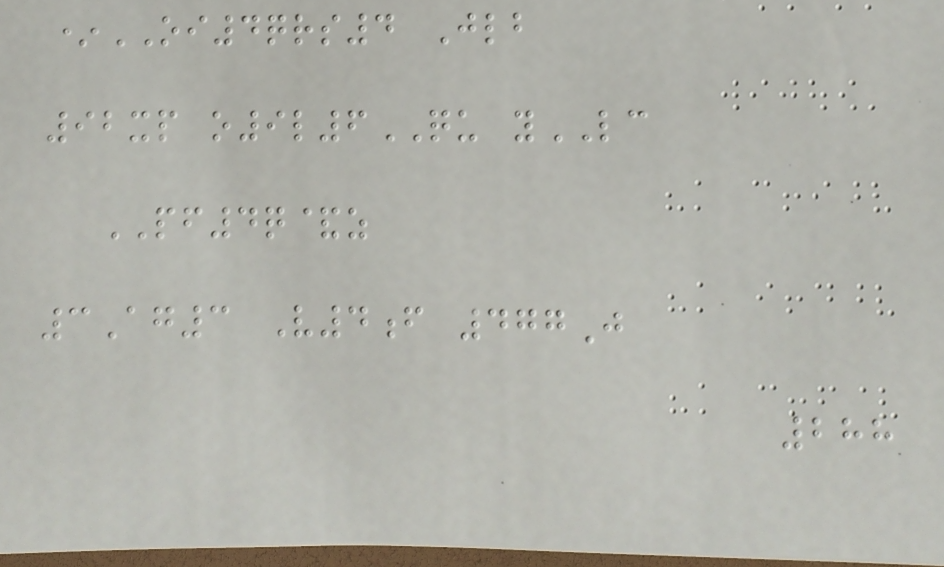*OI4qrs4 Jlb
92xp o9l6QU yLC
PF4q&z
3Ag3 V4f 477J
288
